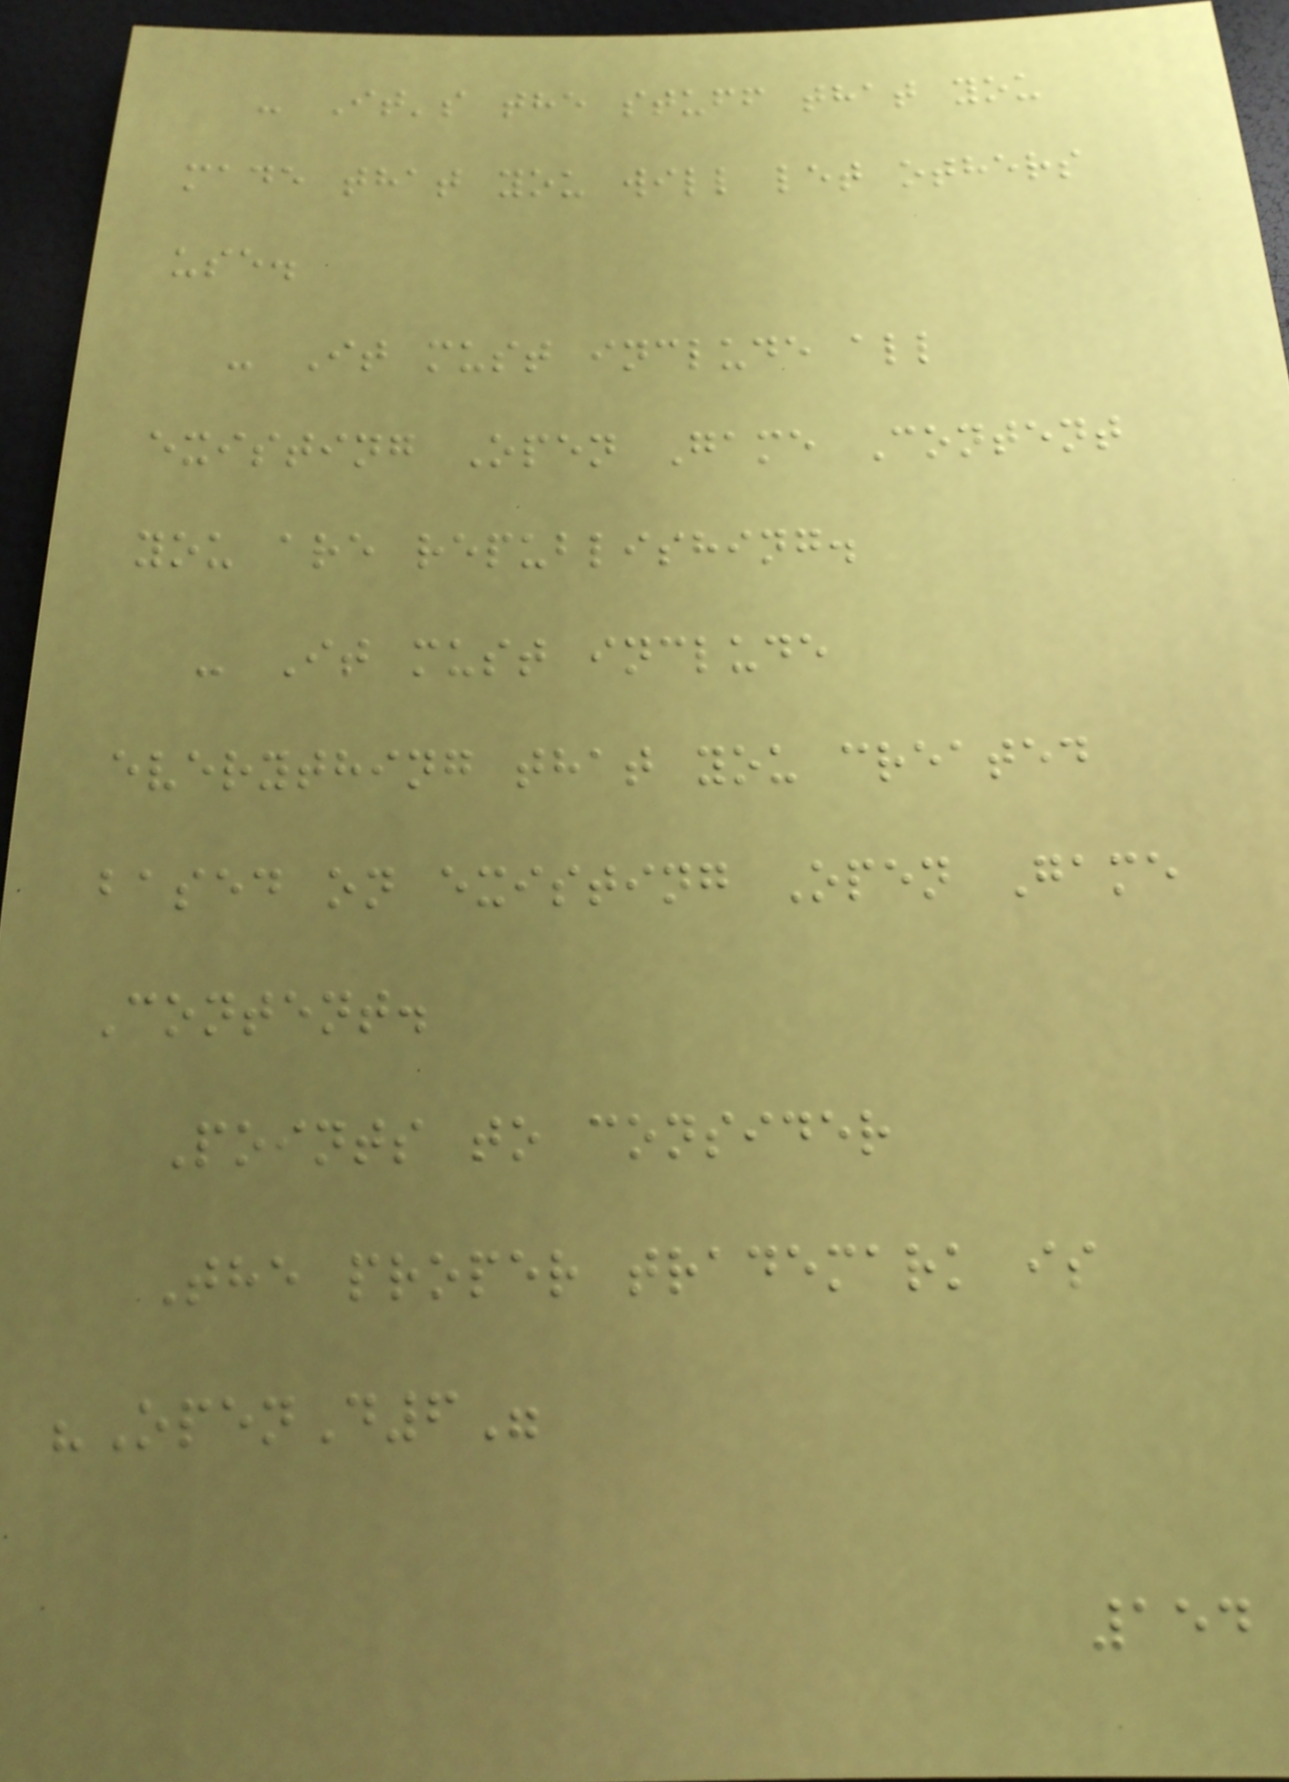- It's the stuff that you
made that you will let others
use.
- It must include all
existing Open Game Content
you are republishing.
- It must include
everything that you created
based on existing Open Game
Content.
Points to consider
The proper trademark is
"OpenD6"
154
